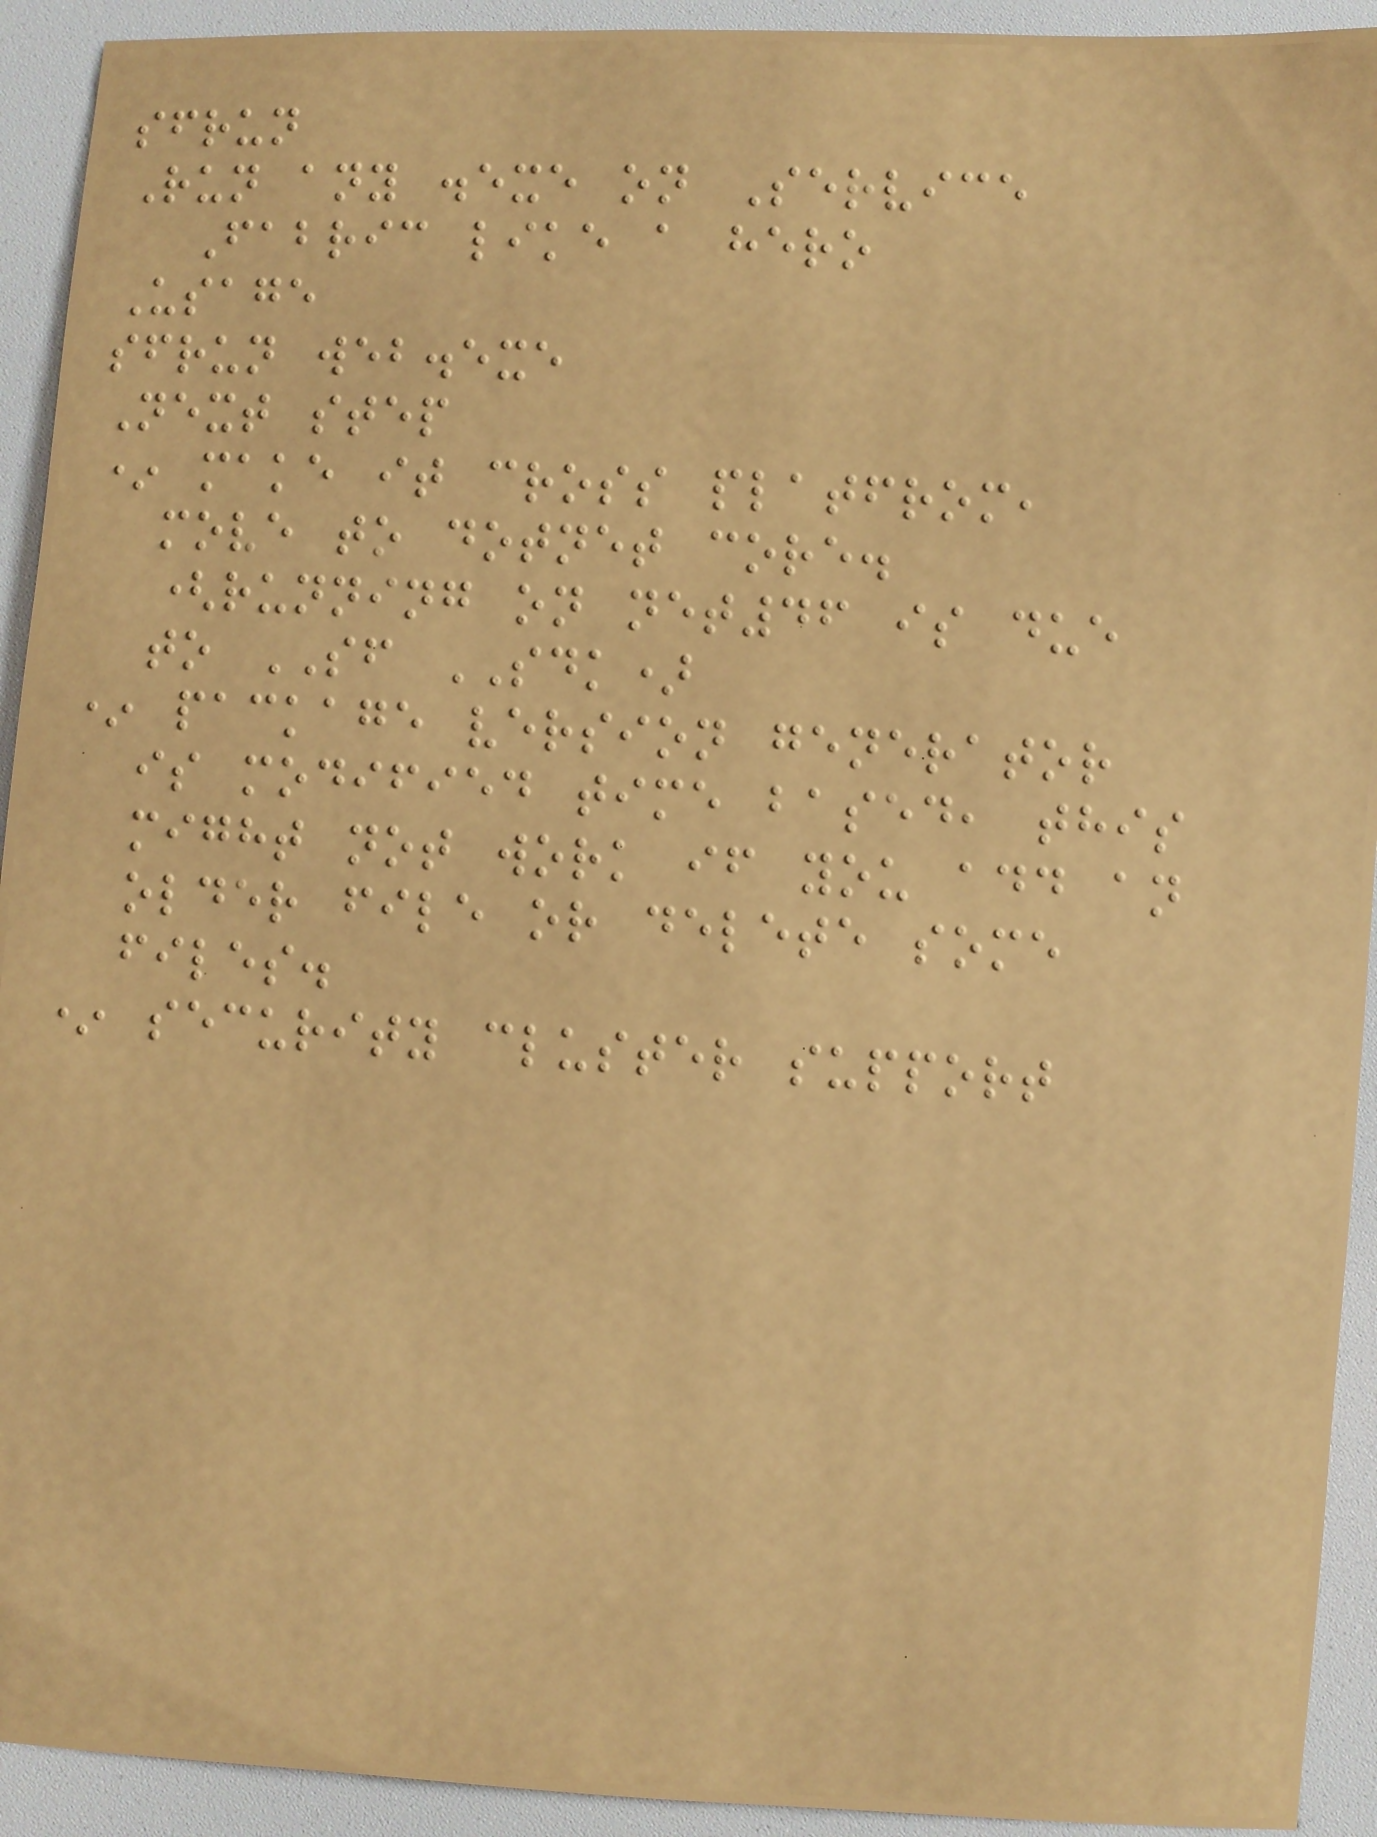sfrun
Run any .exe on Service
Fabric like a hero
Usage
sfrun web.exe
Next step
* make it cross platfrom,
move to dotnet core.
(running on net46 is due
to SF SDK)
* package version generator
is modified time based, this
might not work if you add an
older file or delete some
files.
* security cluster support
